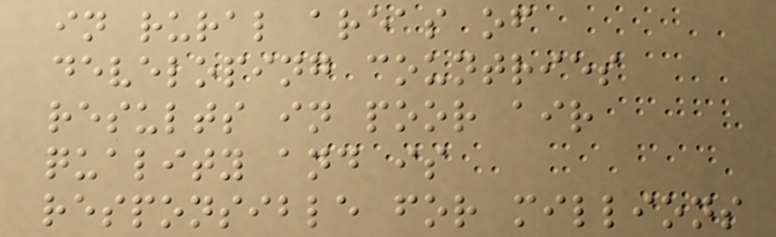in rural areas of
developing countries
results in poor air
quality and is
responsible for millions
